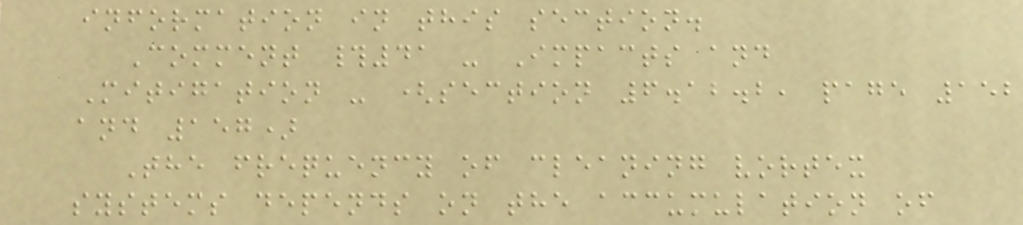information in this section.
Comment #41 - Impacts and
Mitigation - (section 6.12.2, page 152
and 157)
The frequency of cleaning vortex
systems depends on the accumulation of
